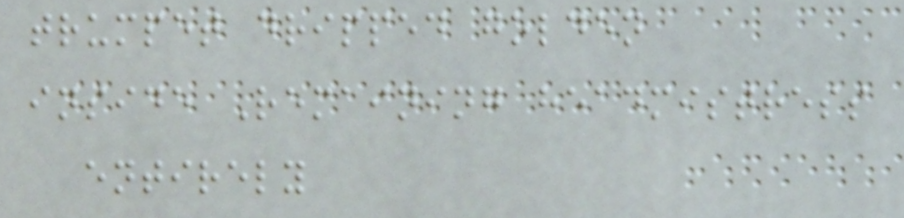trumpet dripped golden
inside Remaining headmistress
entirely
